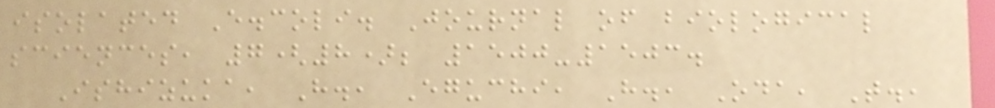isolated E.coli. Journal of biological
sciences, 7(8); 1500-1503.
Ishizuka, H., Eguchi, H., Oda, T.,
